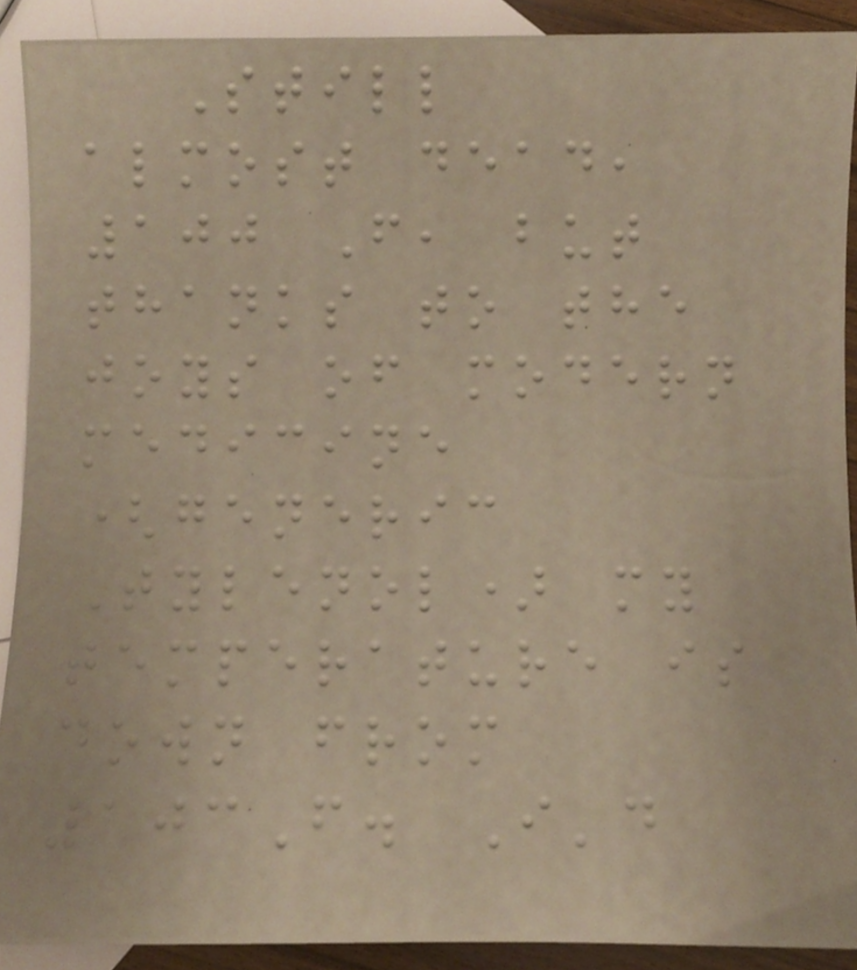Still
almost dead,
100 F, but
thanks to the
joys of modern
medicine
(generic
Tylenol) my
temperature is
down from
103F. I'd
